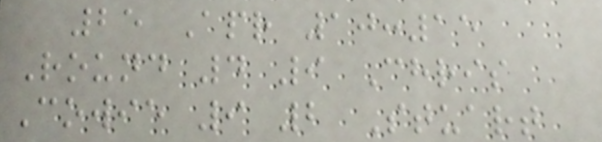25 Apr 10:15
Round 4 9 Chris
Cowie 9 2 Stuart
